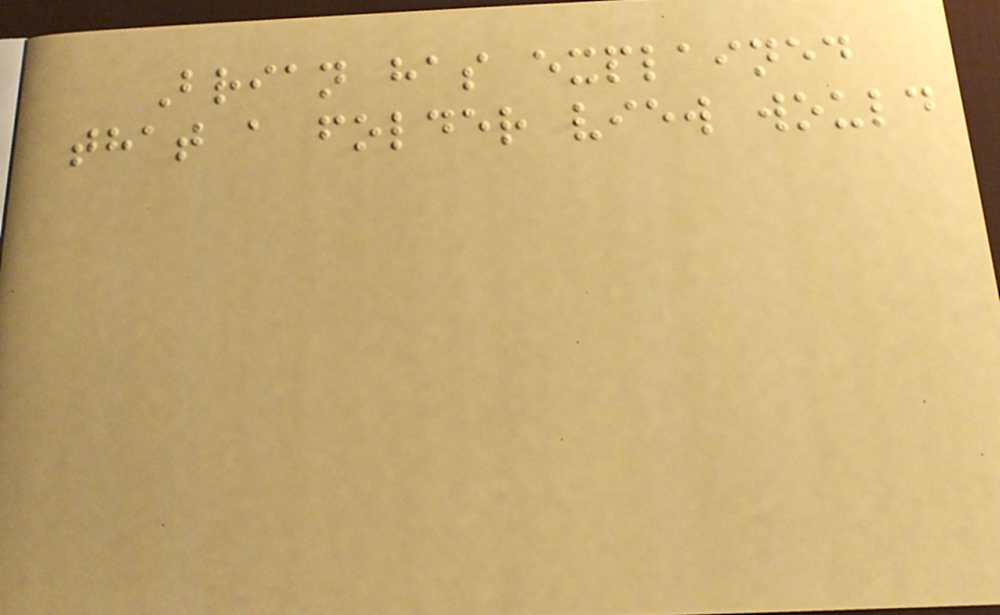Brian has explained
that a folder view would
